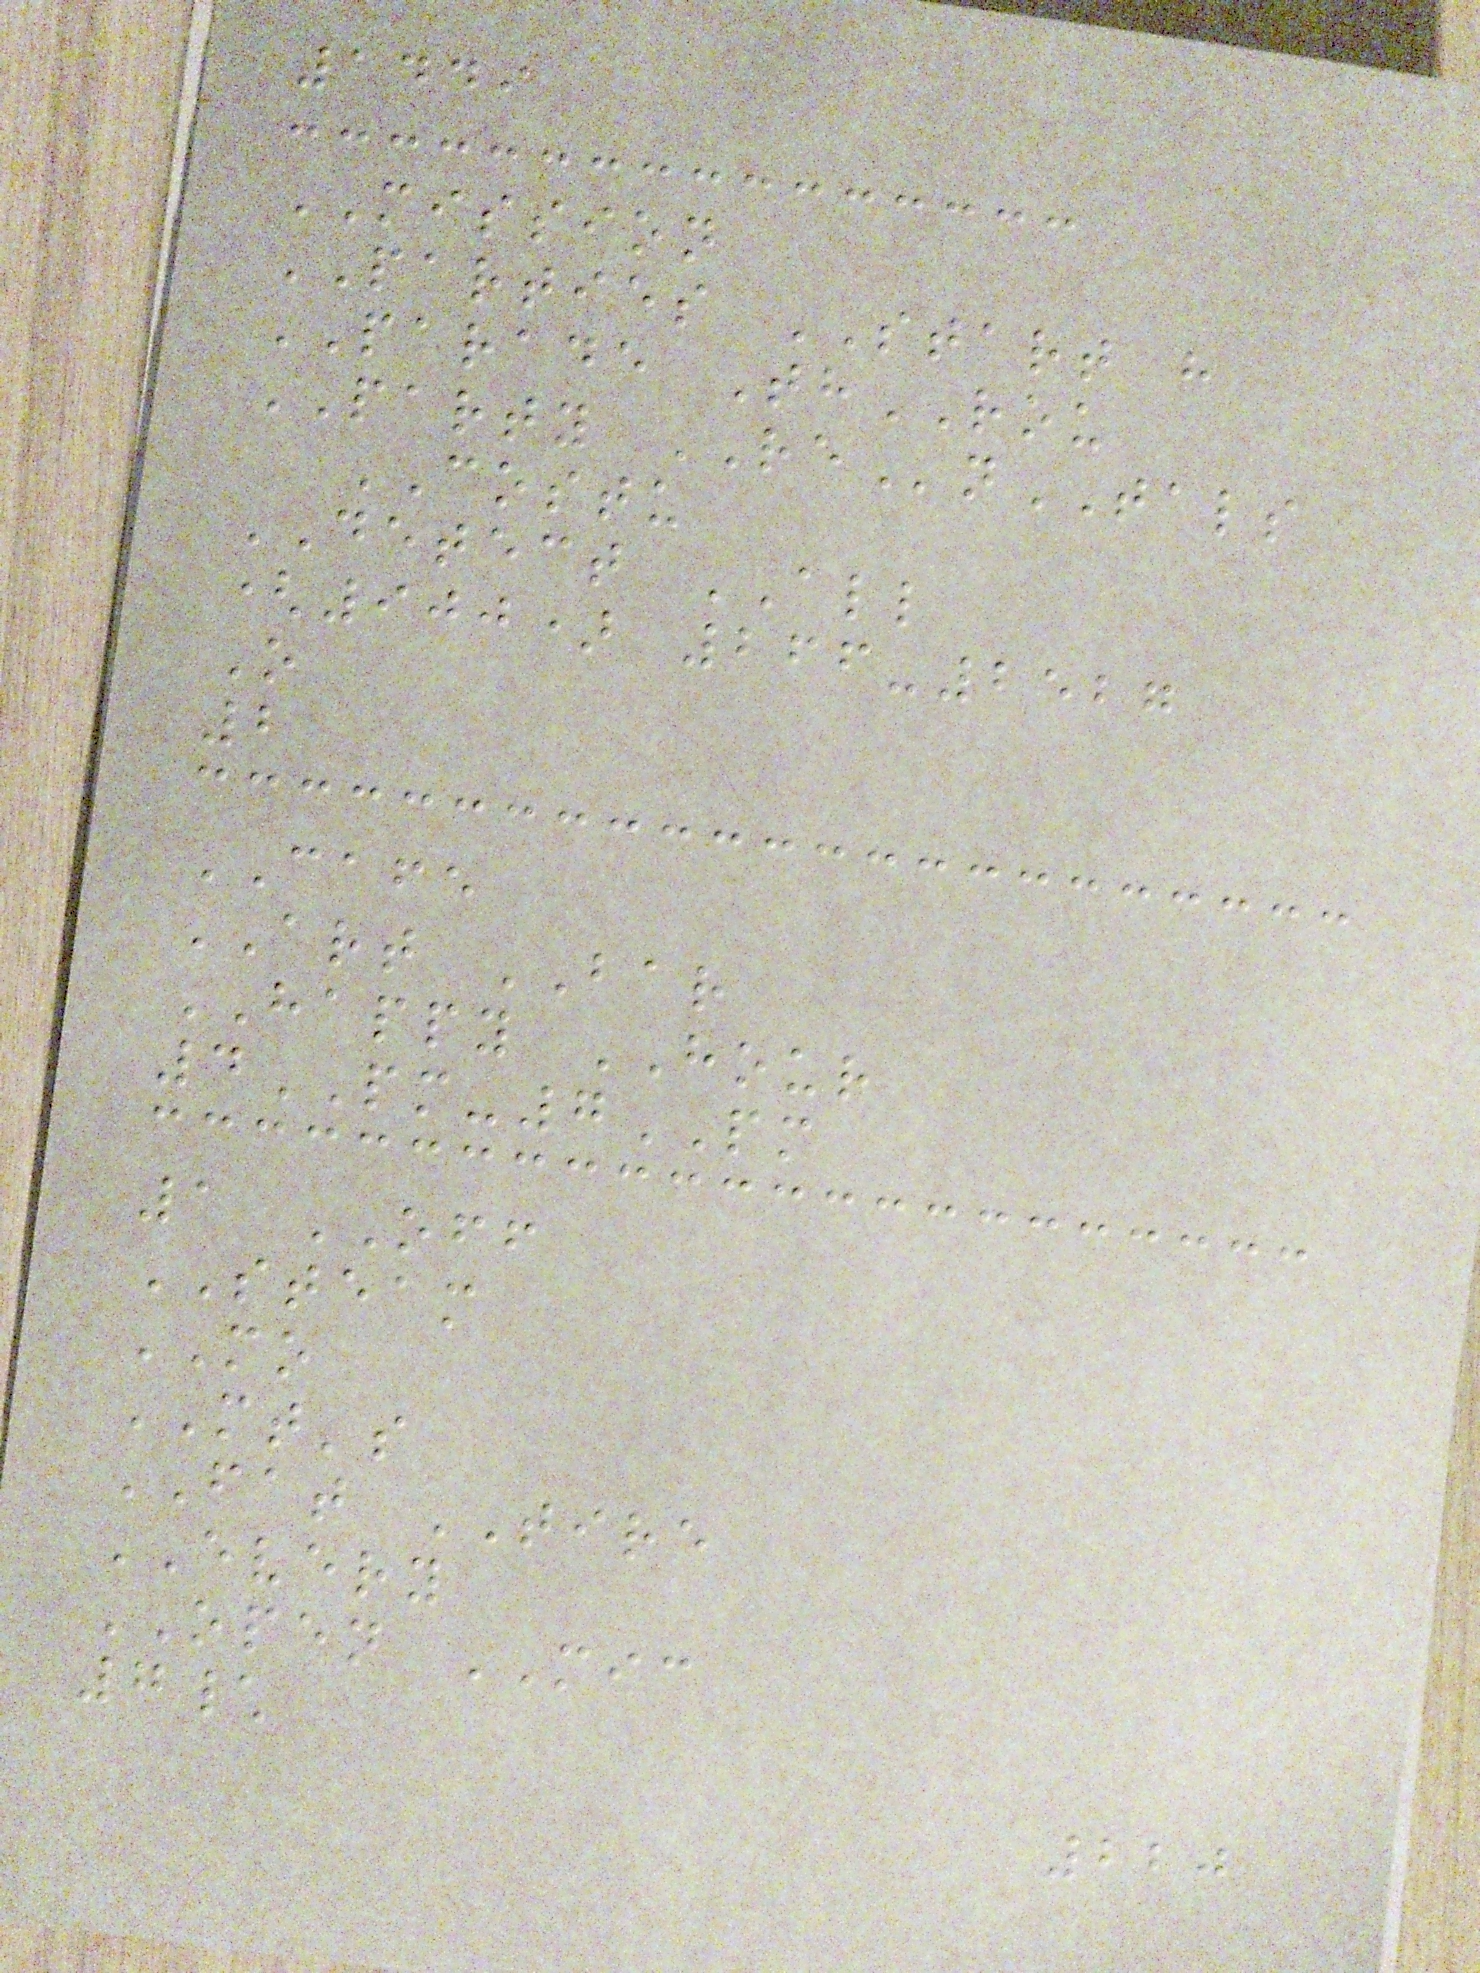1449
MISSION
PARTIES START h
PARADE ThROU
PARTY REnTALS
COSTU
DETECT ALL
(900) 266-2527
O
2
CAFE
ART BAR
HAPPY HOUR
4PM-7PM
1 OFF
STEAM
MO
MT's
FAT TIRE
EVERY
OPEN MIC
7\
220
